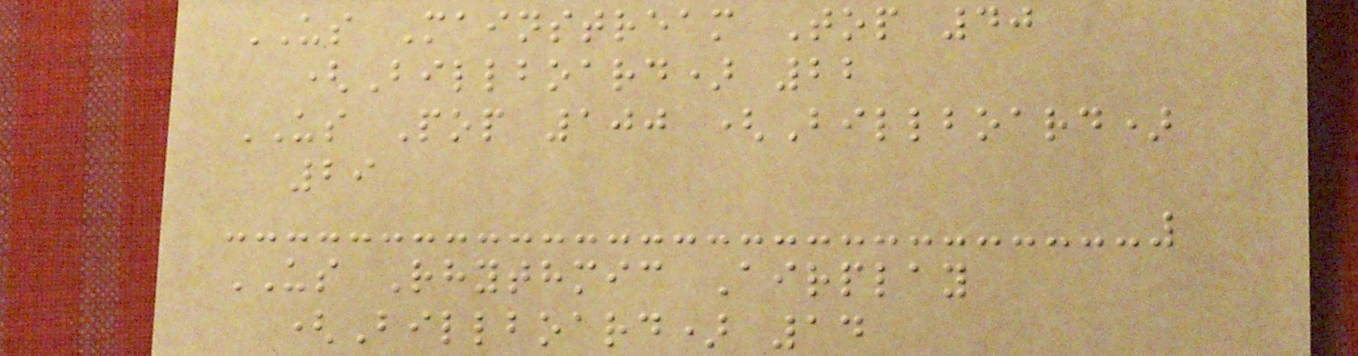US Mainstream Top 40
(Billboard) 22
US Pop 100 (Billboard)
29
US Rhythmic Airplay
(Billboard) 14
